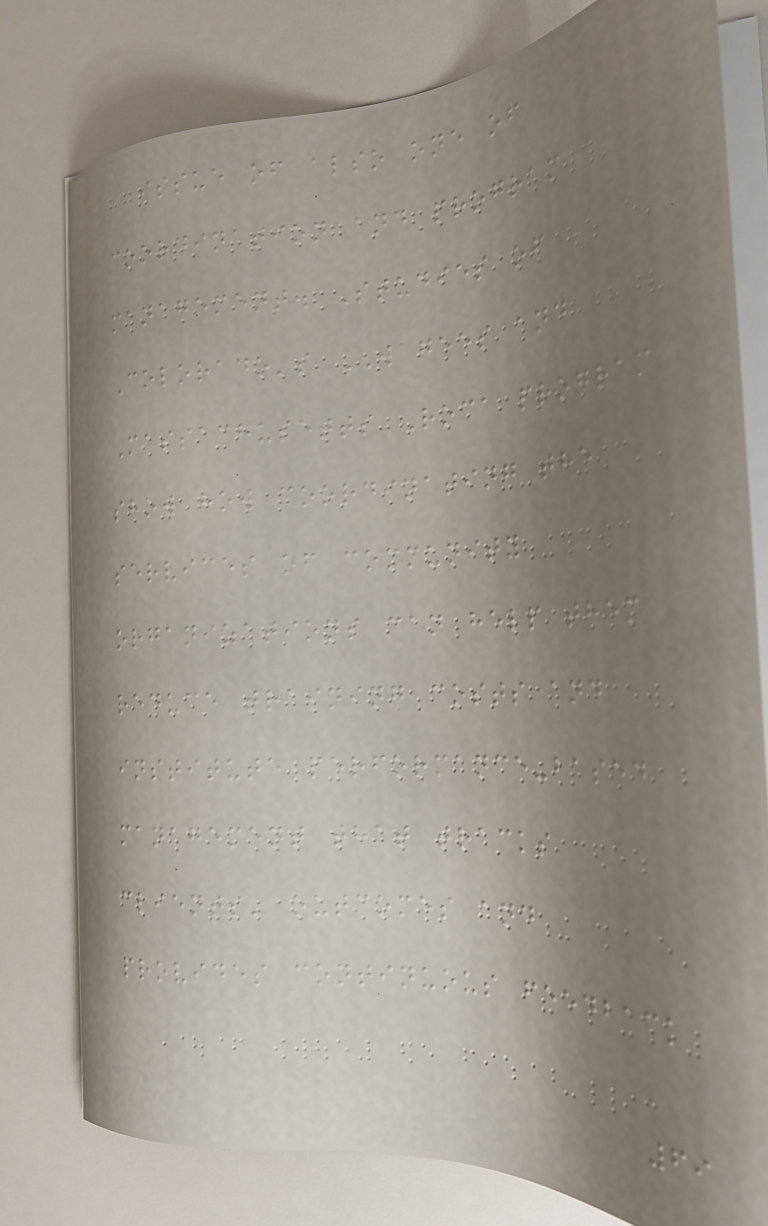issue of also one of
coordination and program
management. Studies of
Colorado's WAGEES and
Massachusetts Roca program
show how coordinating the
services of community
organizations can help them
reduce training costs and
institute performance-based
management that tracks
clients' outcomes and
provides continuous feedback
69
